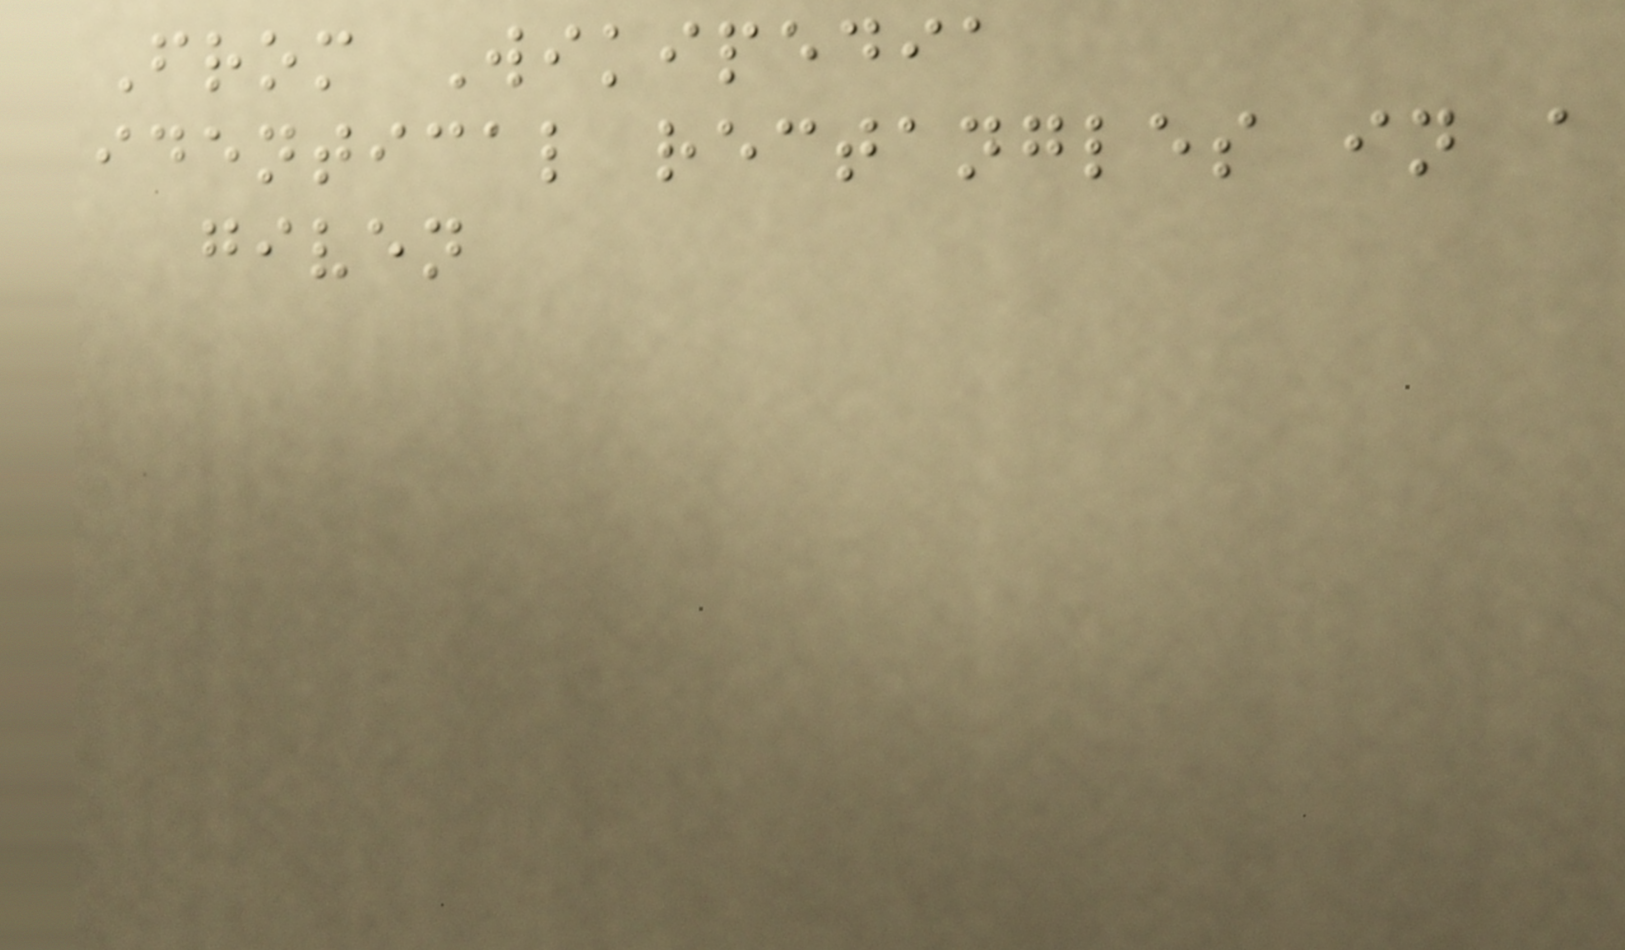From Wikipedia
identical rectangles in a
given
